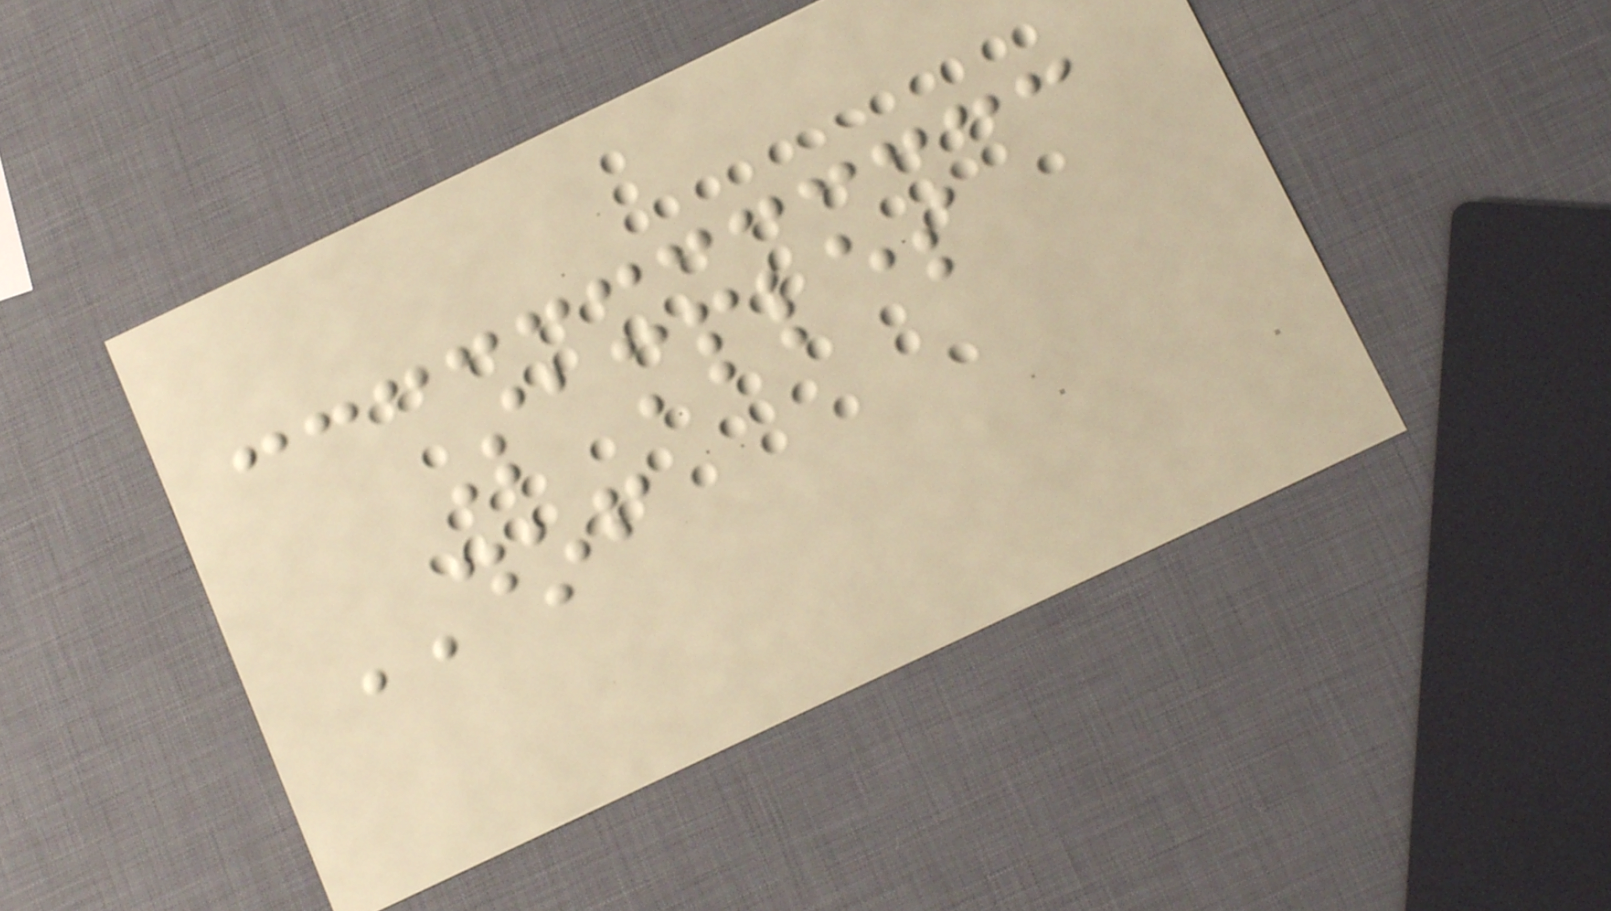Samples
DOF
